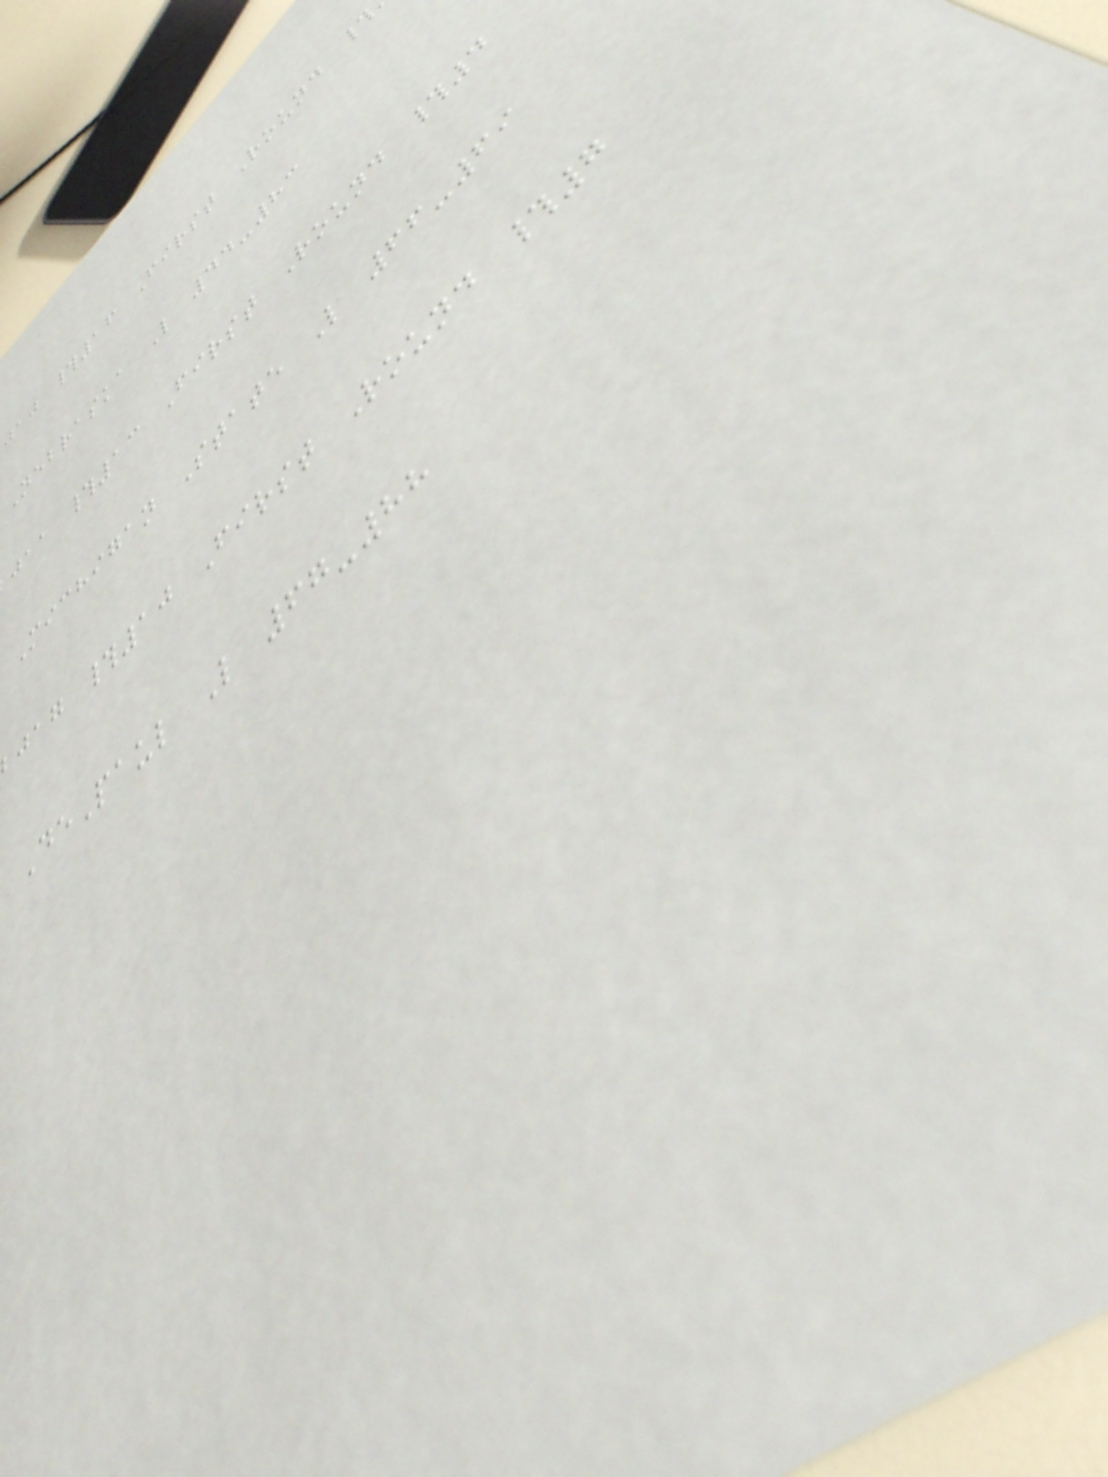jaj #16 First Round #
Nebraska L 44-83
jaa #13 First Round #4
Michigan State L 66-69
jag #10 First Round #7
DePaul L 67-88
